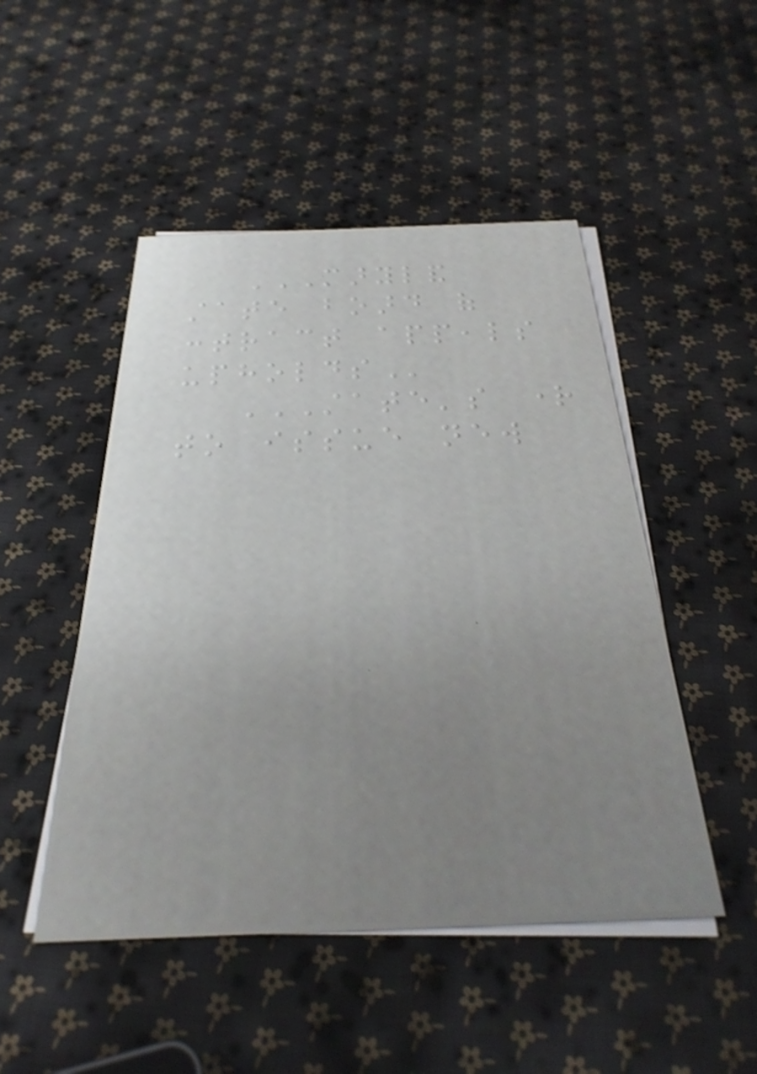MARYLAND
STATE BOARD OF
CONTRACT APPEALS
UPHOLDS
STATE'S RIGHT
TO ISSUE NEW
